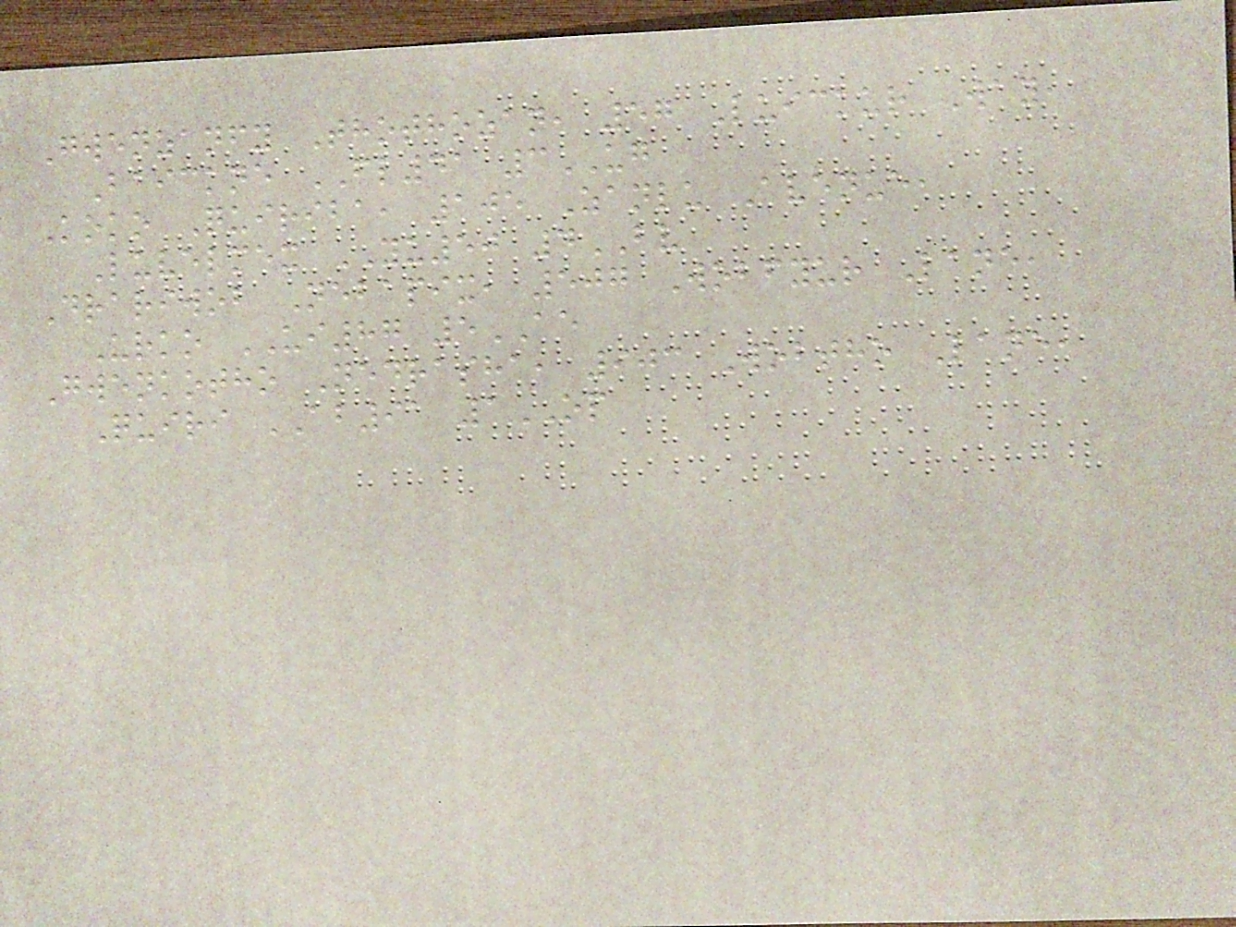Gwenzanfy Thothozan, 57 Luickur Way,
Baickne FL41 3UG
Koko Quiriba, 105 Zanlu Avenue,
Luvelmex YU50 4BV
Drariwob Nebapix, 507 Wobfyur Lane,
Urko UI87 5AE
Gwenkotho Nedrasha, 903 Wobtho Lane,
Quiri AB91 1OP
